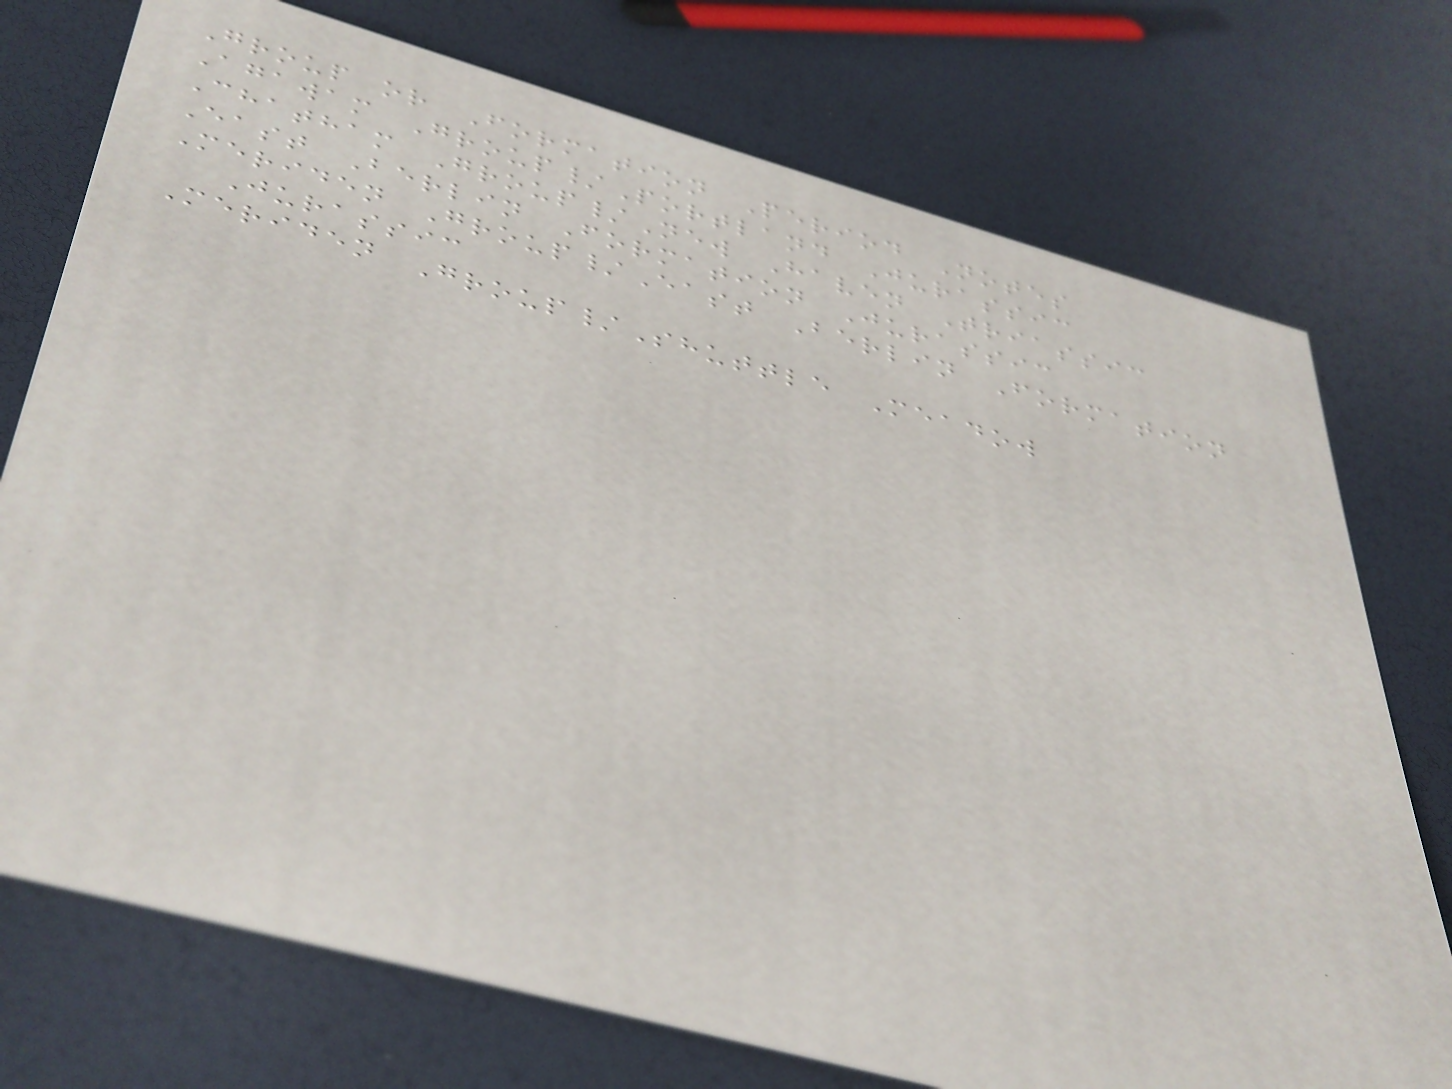Group or Formation Period Notes
Agawam Group/Portland Jurassic
Chatham Group/New Haven Triassic
East Berlin Formation Jurassic
Meriden Group/East Berlin Formation
Jurassic
Meriden Group/Shuttle Meadow
